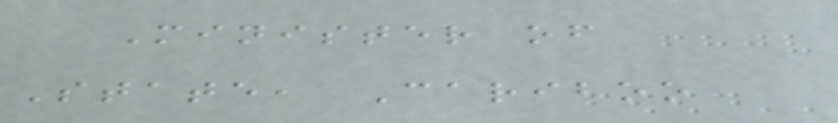Minister of
State, Cariboo
